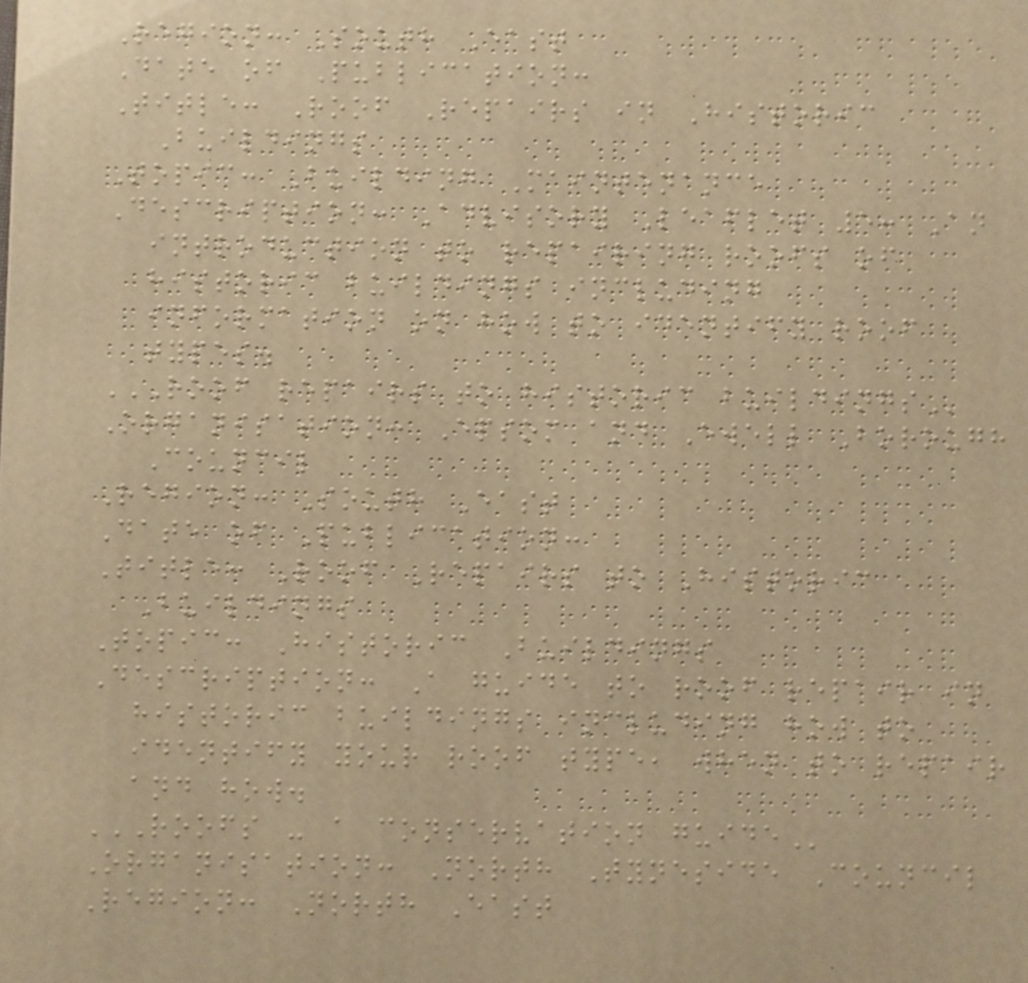Region: South East
Date of Publication:
Title: Roof Repairs in Historic
Buildings
Topic: Building Maintenance
Description: Advisory Leaflet 5: An
introduction to repairing roofs of
historic buildings including
information on how to identify roof
types.
ROOF REPAIRS TO HISTORIC BUILDINGS
Organisation: Epsom and Ewell Borough
Council
Region: South East
Date of Publication:
Title: Roof Repairs to Historic
Buildings
Topic: Historic Buildings
Description: A guide to roof repair in
historic buildings including how to
identify your roof type, when to repair
and how.
ROOFS - A CONSERVATION GUIDE
Organisation: North Tyneside Council
Region: North East
